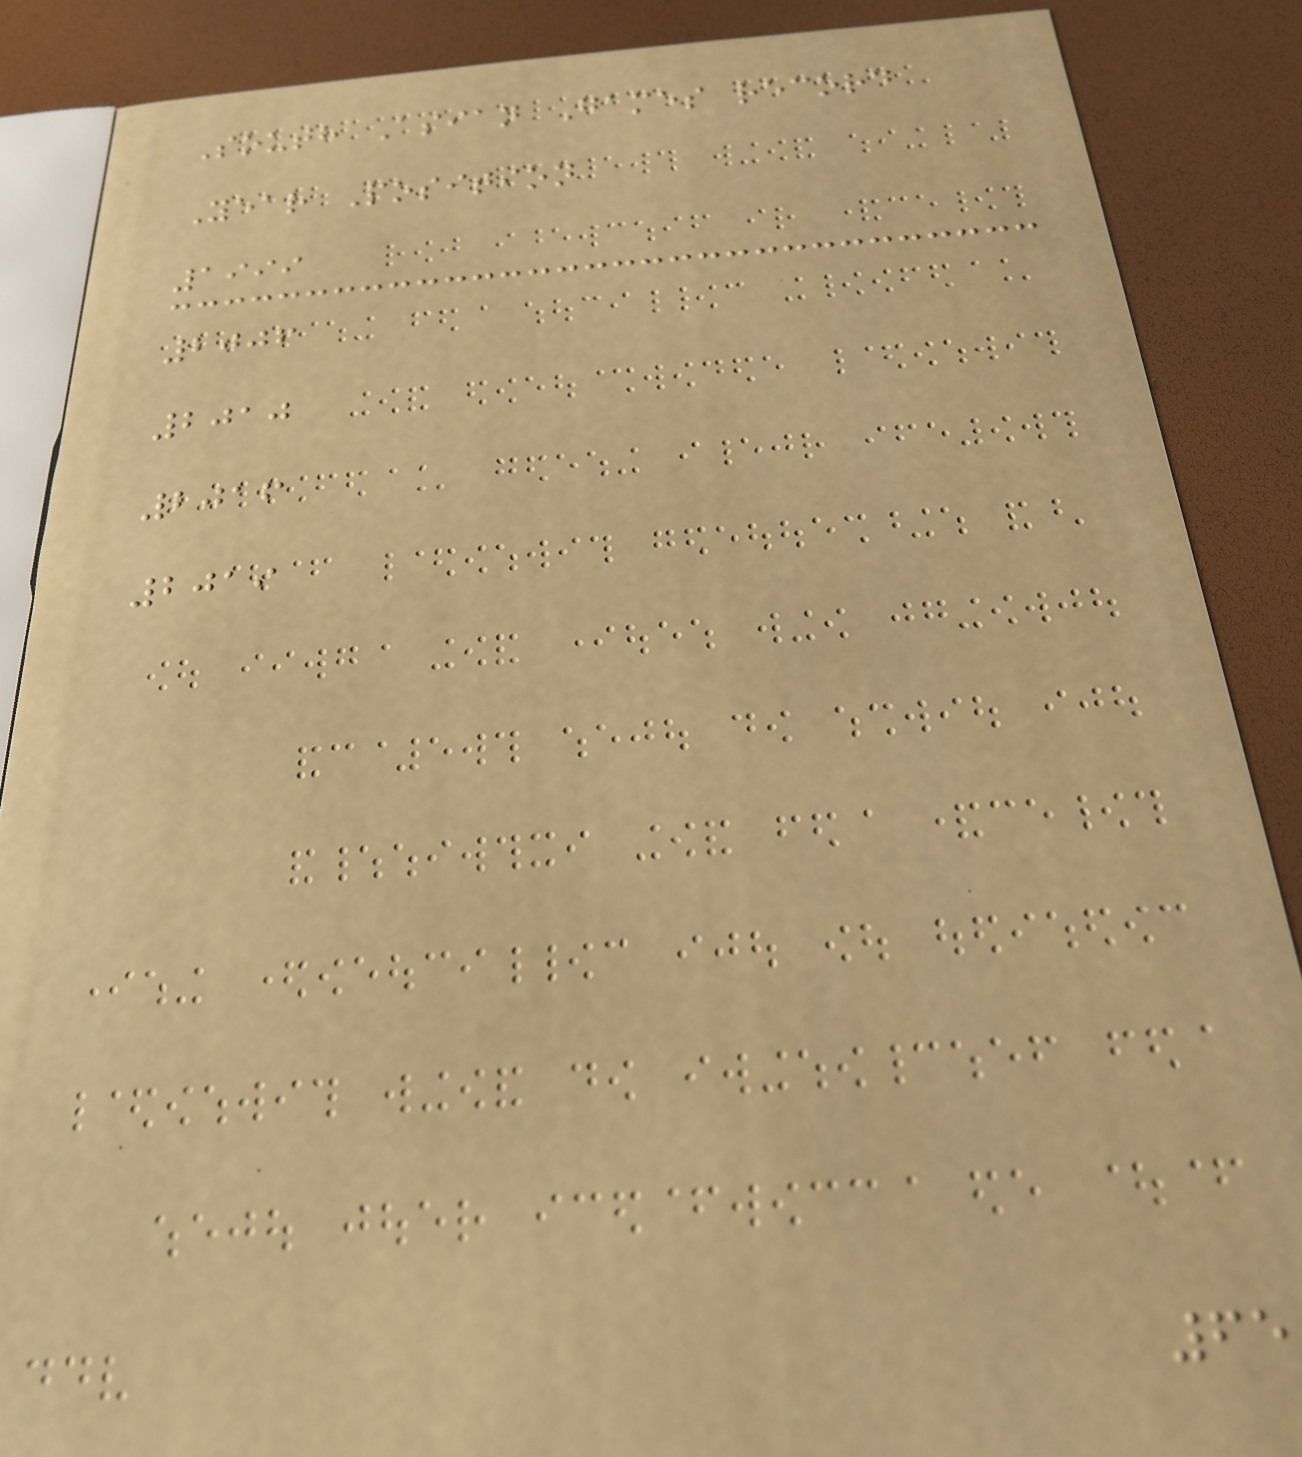South Asian Games record
Year Position
1999
2006
2010
2016
2019
65
